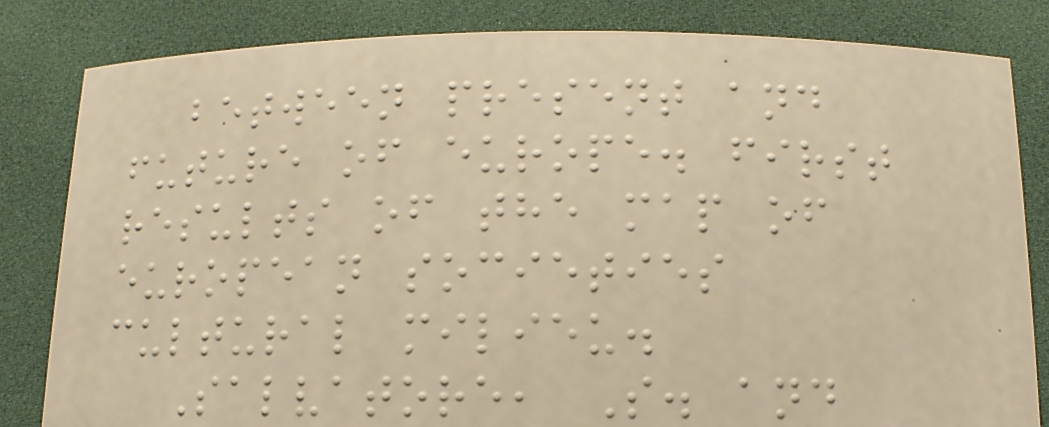between present and
future of europe. first
results of the map of
european societies
cultural milieu.
Salvatore, S. and
